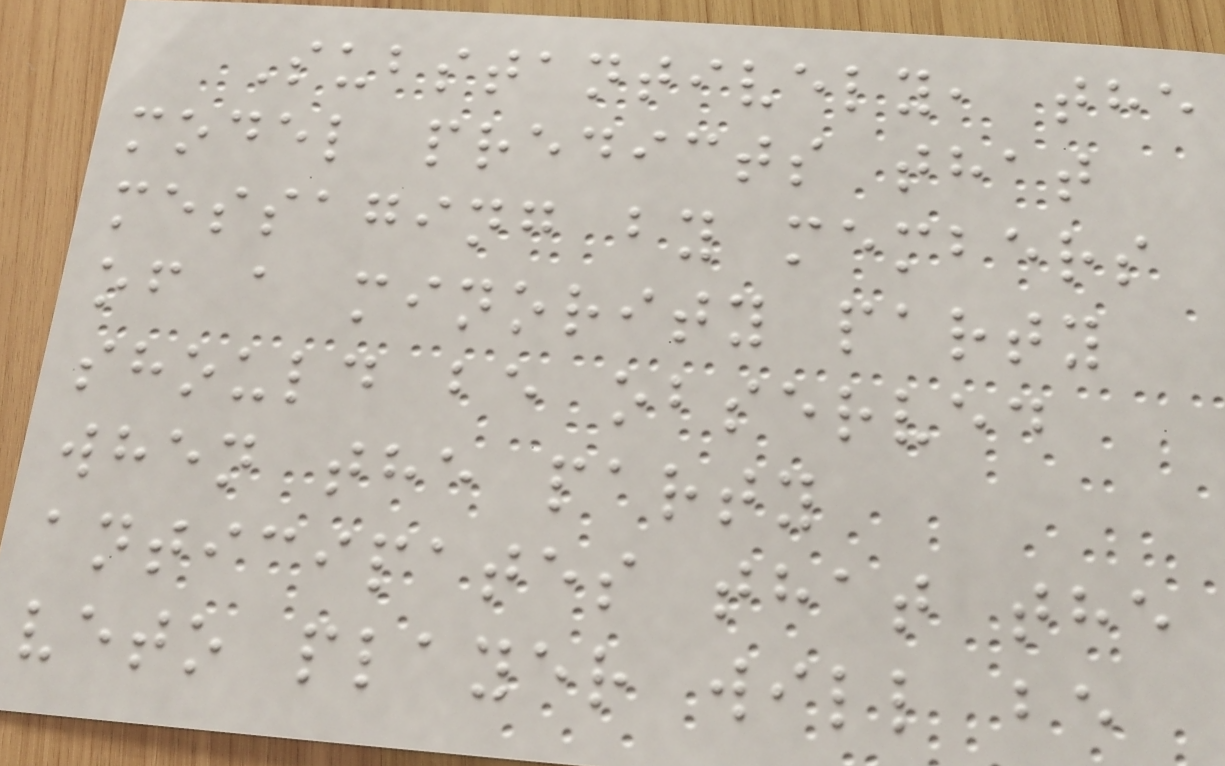Substantively, the
model predicts that
messaging by members
of a minority party
should be observed
when the party
anticipates that the
veto player will be
